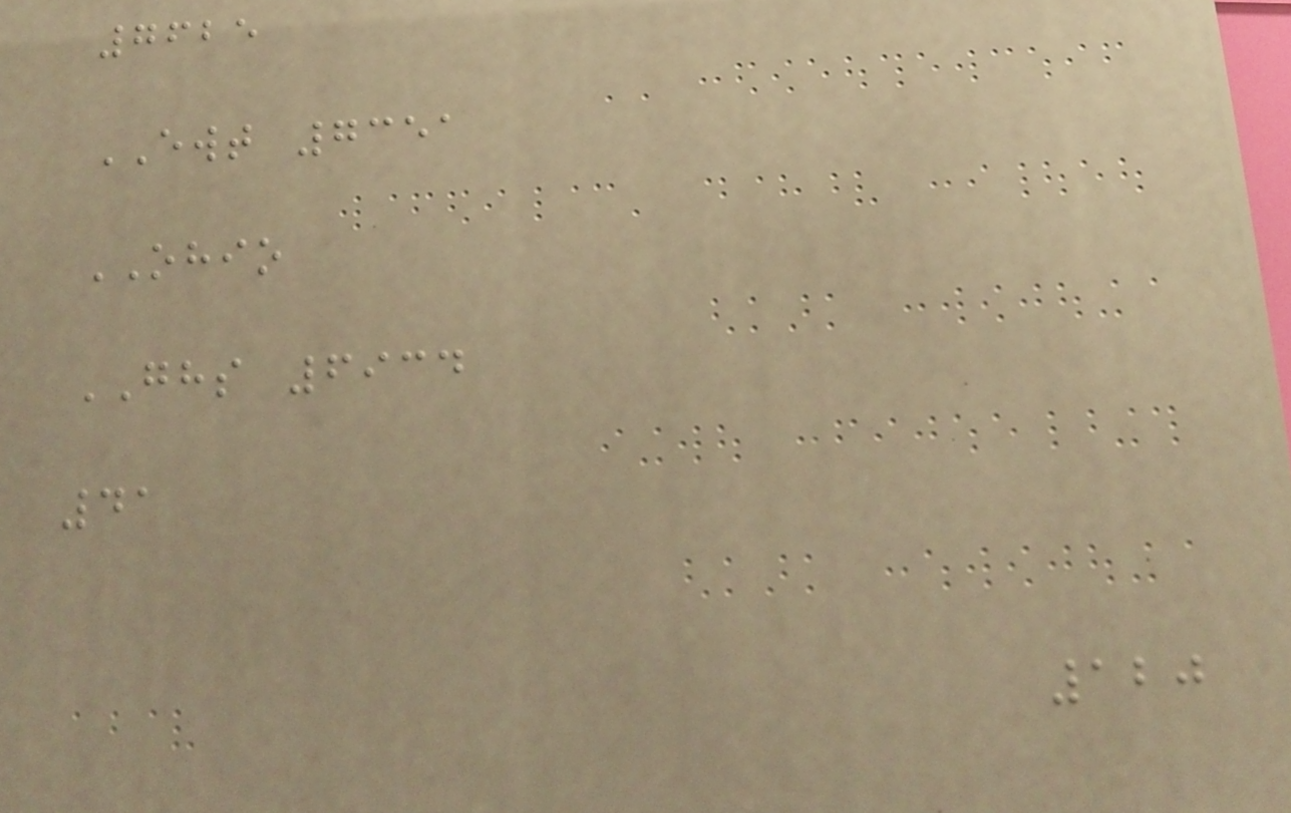7625
EWT 7351
OHIO
GHS 6934
41
120
